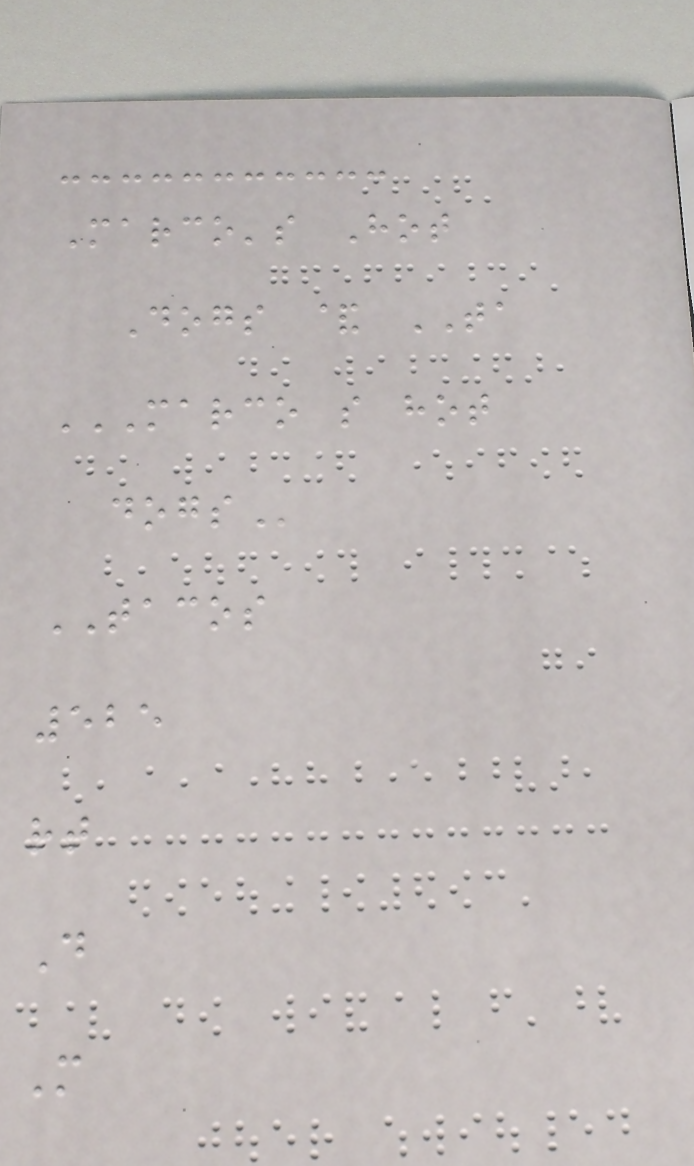Marco's Hot
Dogs & TA
MARCO S HOT
DOGS
TACOS
525
rt
D
M
